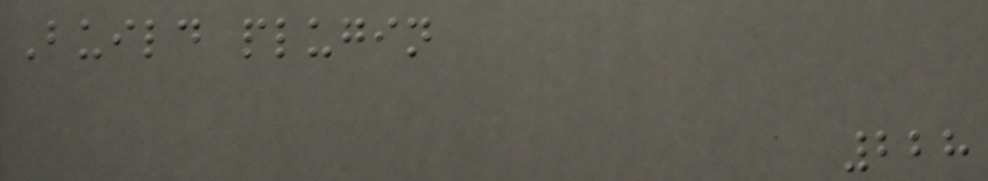Build plugin
228
